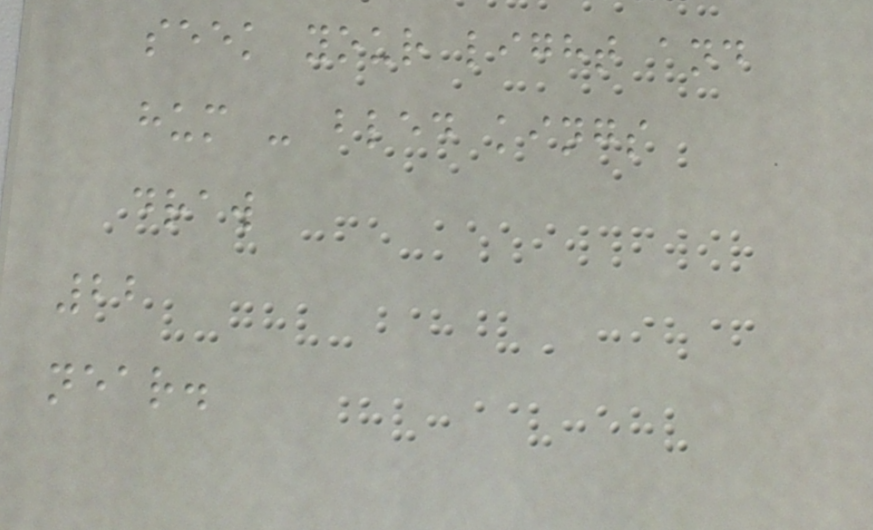seek your light and
hum - bled kings
draw
22
near.
